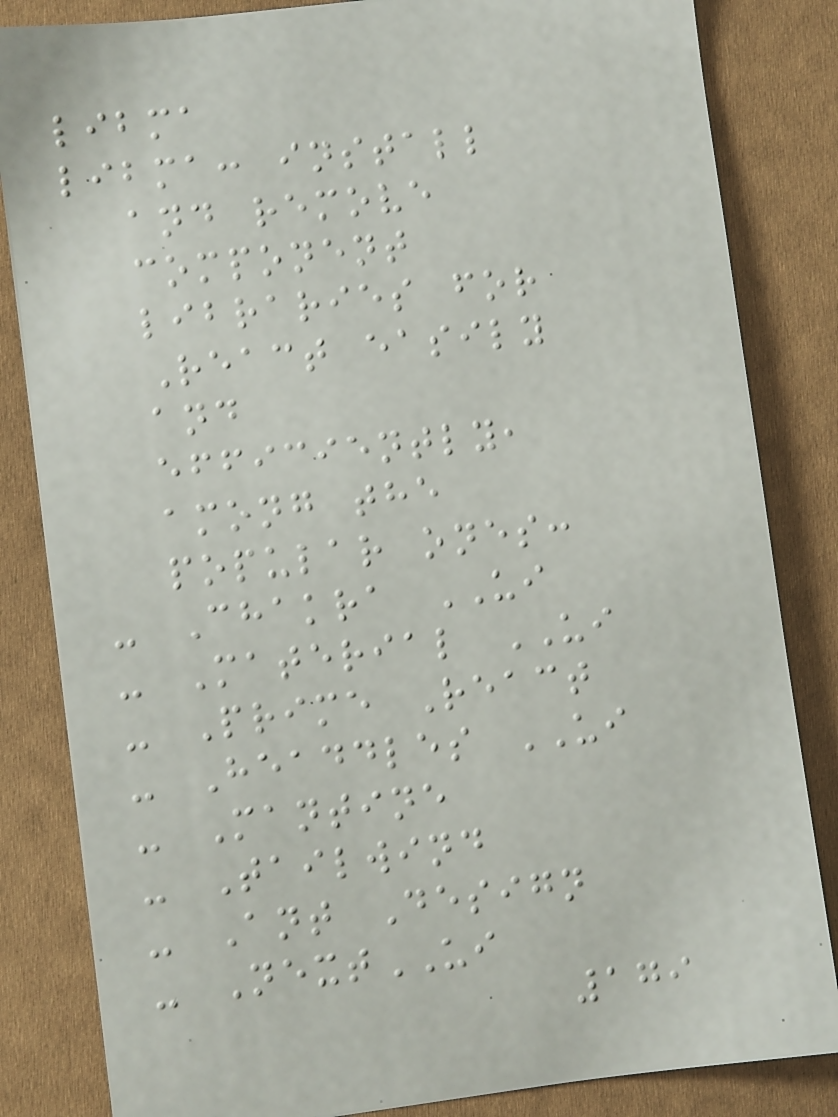libma
libma: install
and remove
component
libraries for
React easily
and
efficiently,
among the
popular ones:
- Chakra UI
- Material UI
- Prime React
- Headdles UI
- Mantine
- Tailwind
- Ant Design
- NextUI
179
